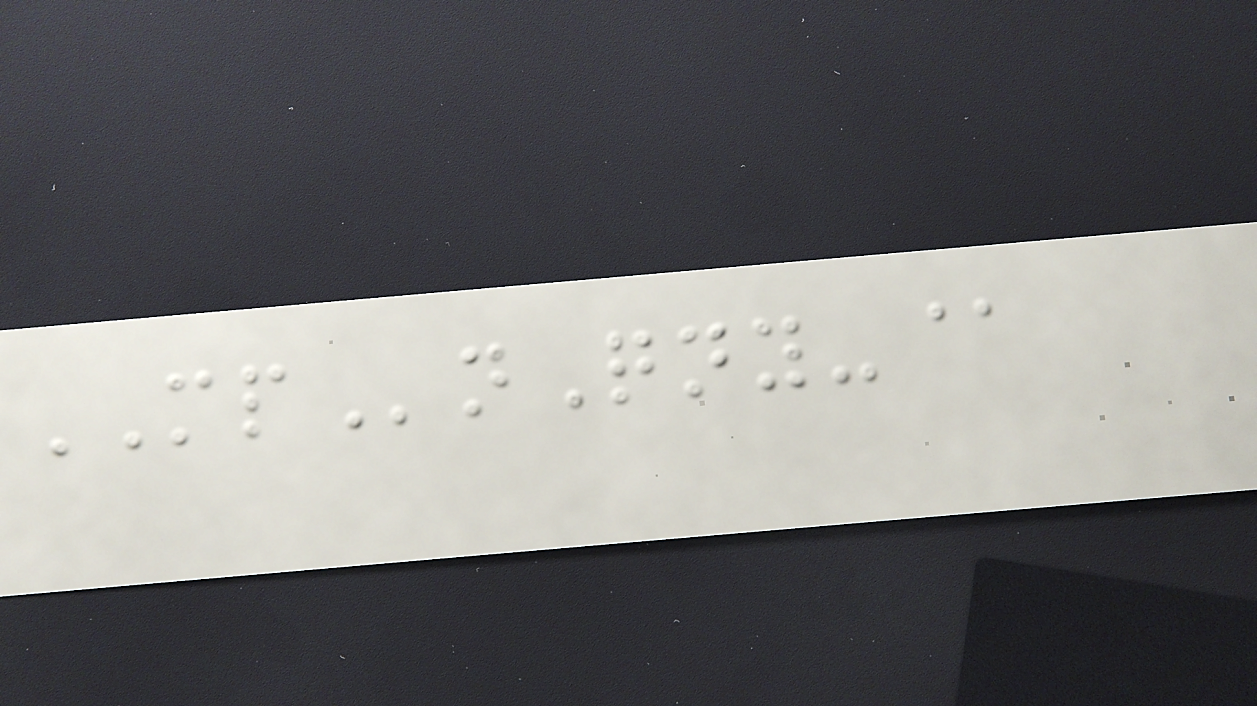MPnQny-@
